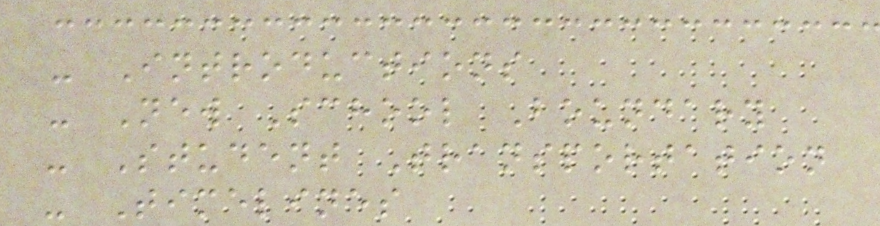- Introductions
- New School Boundary
- Student Transportation
- Timelines
